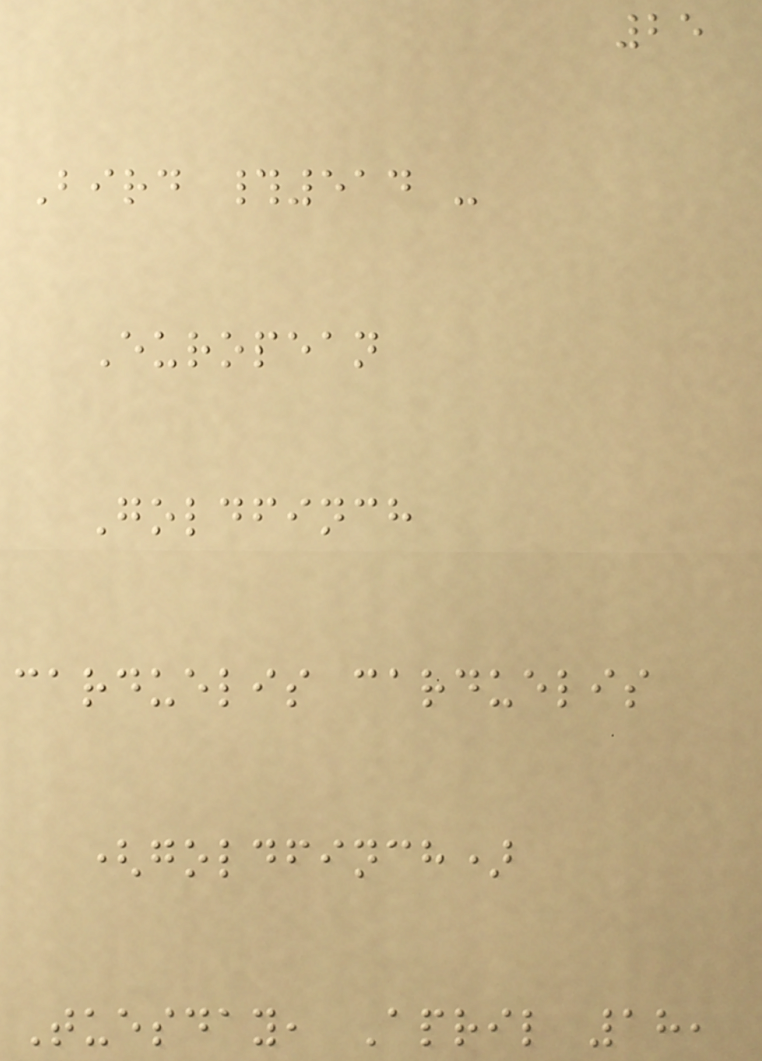25
Bird #514 -
European
Goldfinch
carduelis carduelis
(goldfinch)
Tuesday, April 18,
